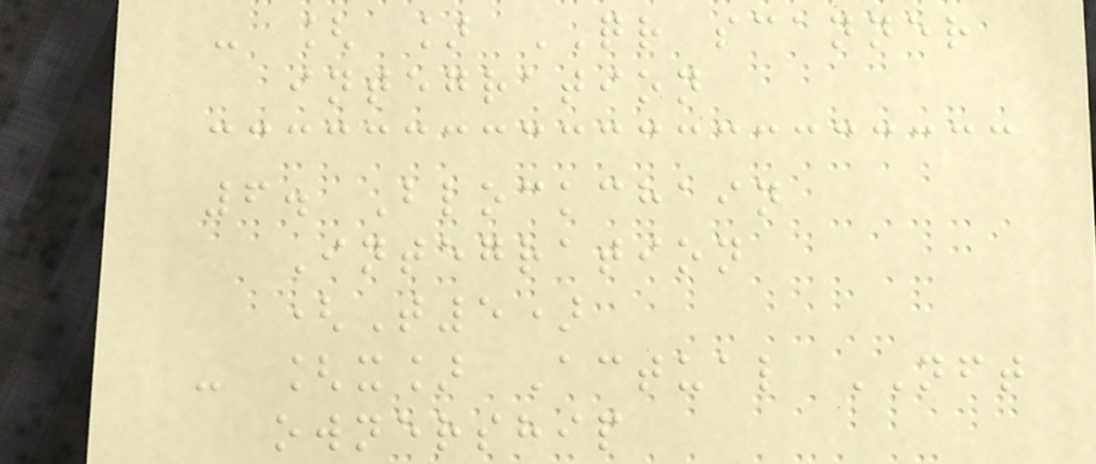- [ ] QR scanner
integration
6. Blockchain
Integration
(T5)
- [x] Actual NFT
ownership
